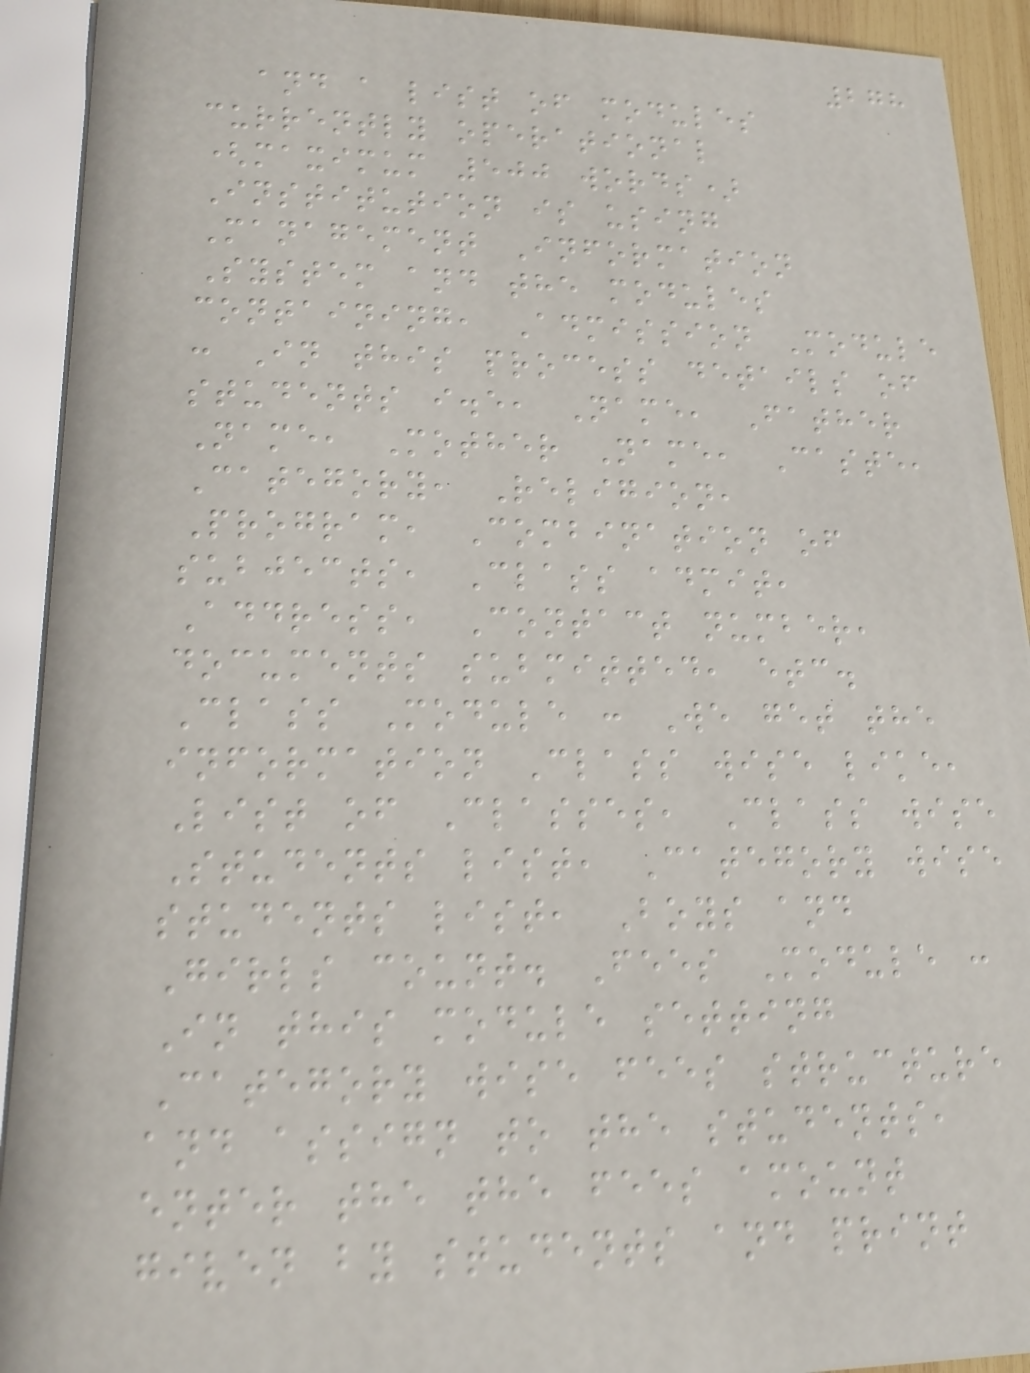278
and a list of modules
currently operational
(maximum 500 words)
Institution is using
Management Information
System and the modules
containing, Admission Module
: In this process details of
students i.e, Name, Father
Name, Mother Name, Caste,
Category, Religion,
Program, Combination of
subjects, Class admit,
Address, Contact number,
documents submitted, etc.
Class Module : We get the
information Class wise like,
List of Classes, Class wise
Students list, Category wise
students list, Boys and
Girls count. Fees Module :
In this module setting
Category wise fees structure
and assign to the students,
enter the the fees amount
given by students and print
